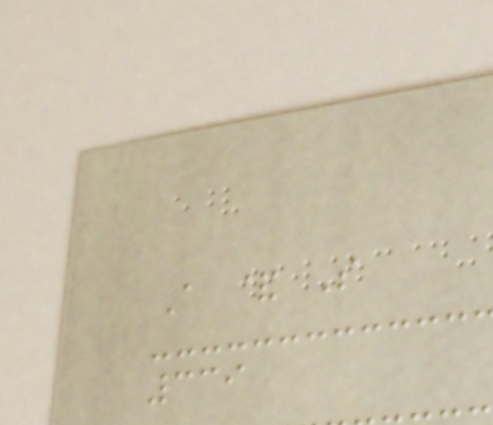A & S
339
